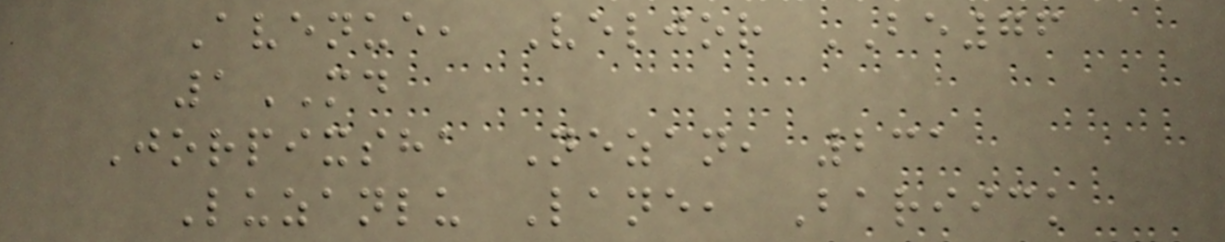Avenue, Veljor BE76
1MD
Jorpixsha Nezan, 231
Luzanlu Lane, Bariick
